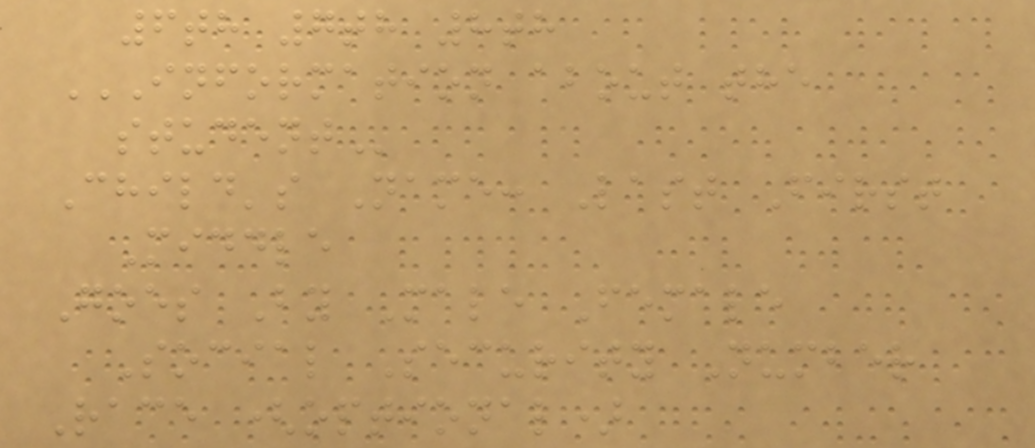6th 7th 8th
INFORMATION ABOUT THE
STUDENT
Child's Name: Last First
Middle
Goes By Male Female
Social Security Number
Race (optional)
